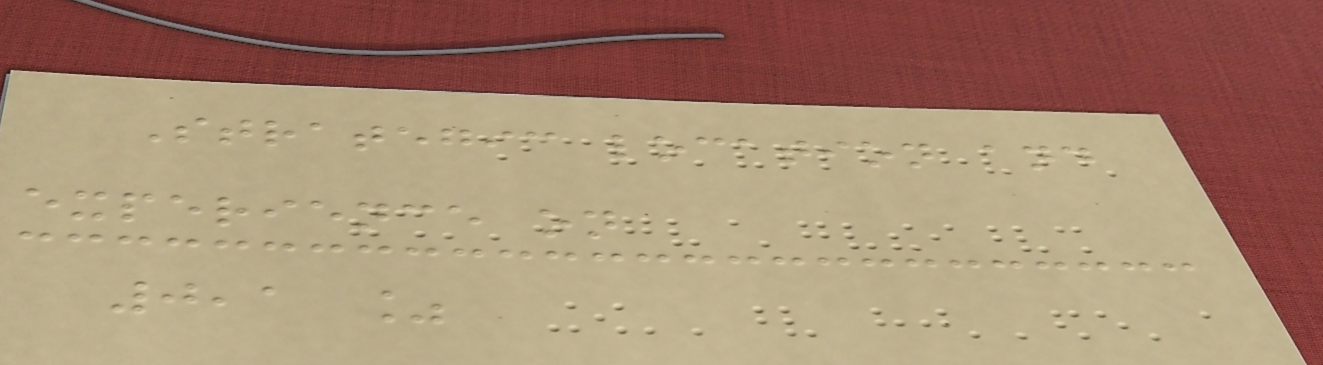Strategic location and
experience on
0,1 %
